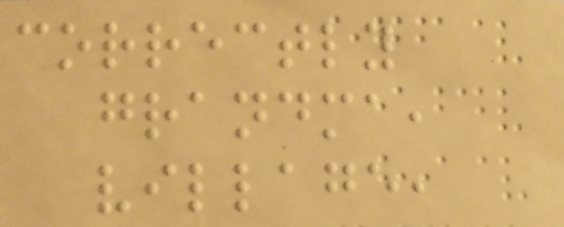correctly
grandma,
village,
